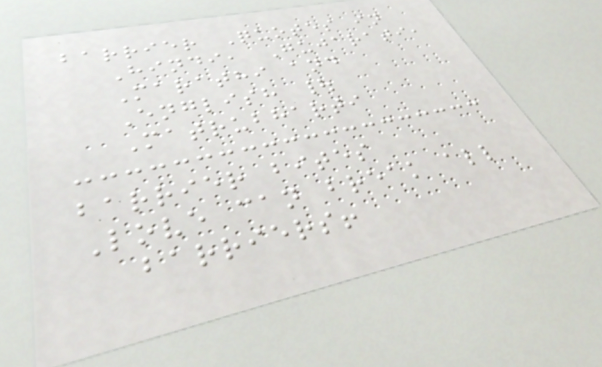barrier Quotes in
Hindi, Gujarati,
Marathi and
English |
Matrubharti
barrier bites
Love can break all
barriers!
